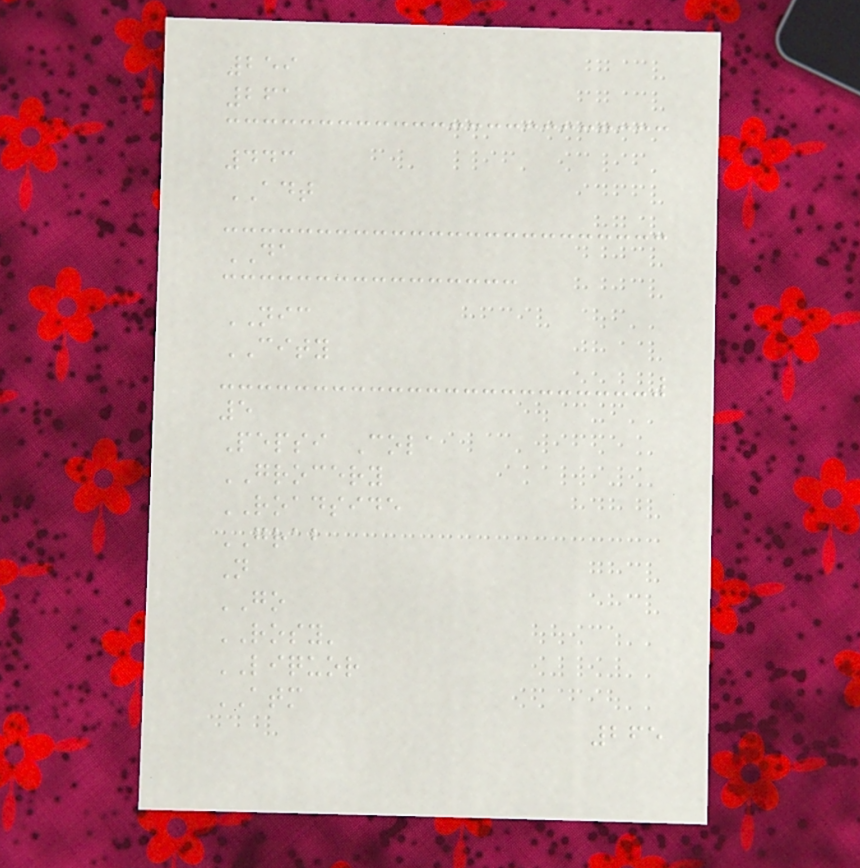259
261
443
ADT
DA
NIC
CITY
5
Pepsi Cola
GROCERY
ROADSIDE
GRAB
N
GO
ROSY'
LIQUOR
ATM
265
